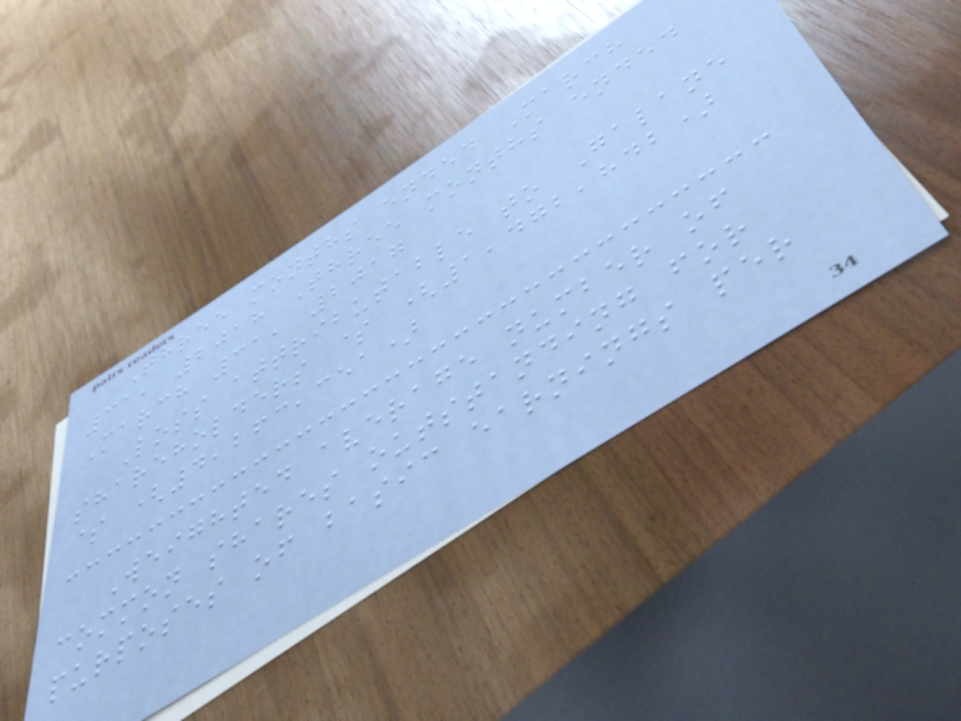Three months ended March
31, 2018 Three months ended
March 31, 2017
Loss attributable to Galane
shareholders $ (1,472,842)
$ (4,263,351)
Weighted average number of
common shares outstanding for
purposes of basic earnings per
